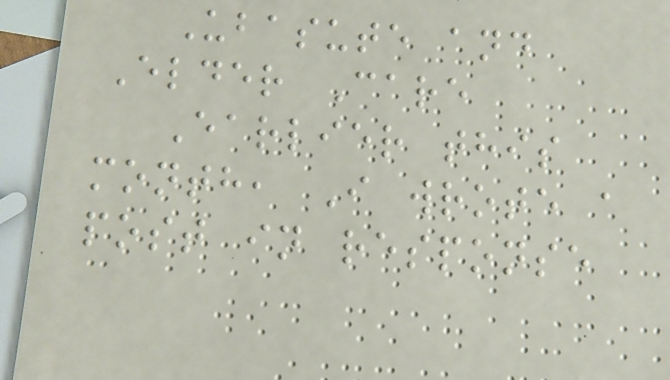Ubasute and
Elder Care
Earlier this
month, I wrote a
post in response
